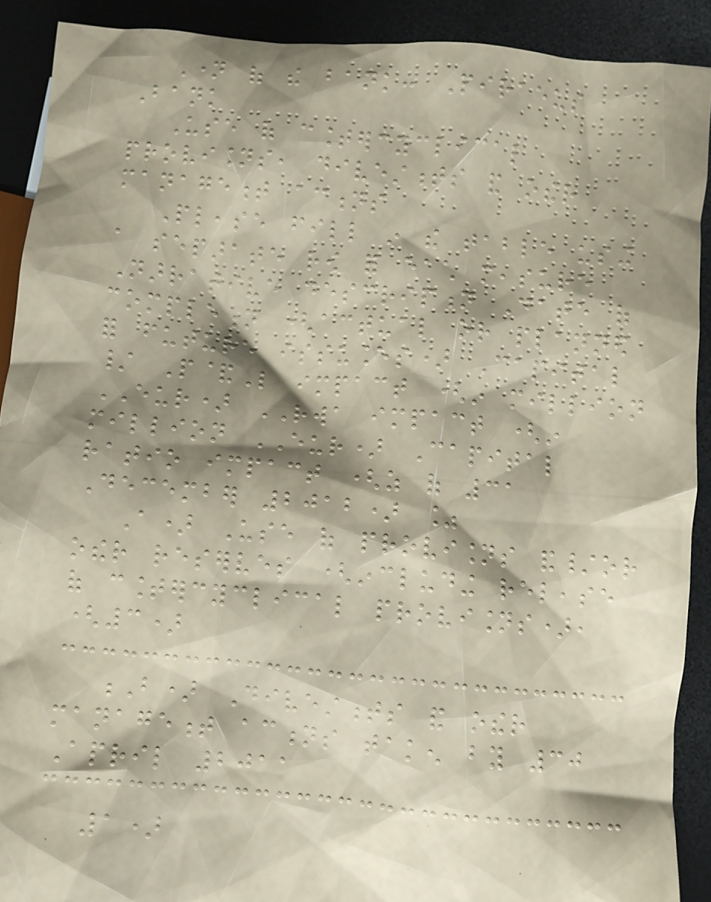Name of the bank: Piraeus
Bank
Use of countercyclical
provisions, divestments and other
management actions
Please fill in the table using
a separate row for each measure
Narrative description Date of
completion (actual or planned
for future issuances) Capital
/ P&L impact (in million
EUR) RWA impact (in
million EUR) Capital
ratio impact (as of 31
December 2012) %
A) Use of provisions and/or
other reserves (including release
of countercyclical provisions),
(3)
B) Divestments and other
management actions taken by 30
April 2011
1)
